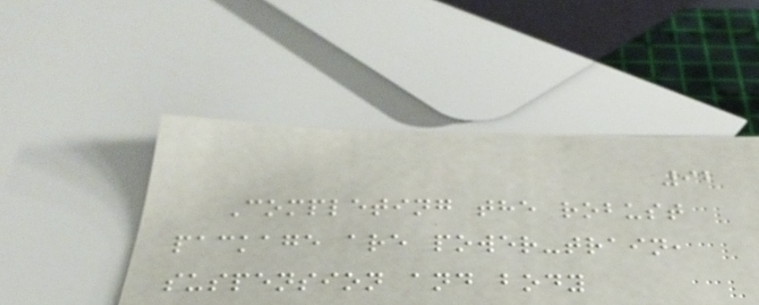92
Completing the robust
package are power-train,
suspension and body
